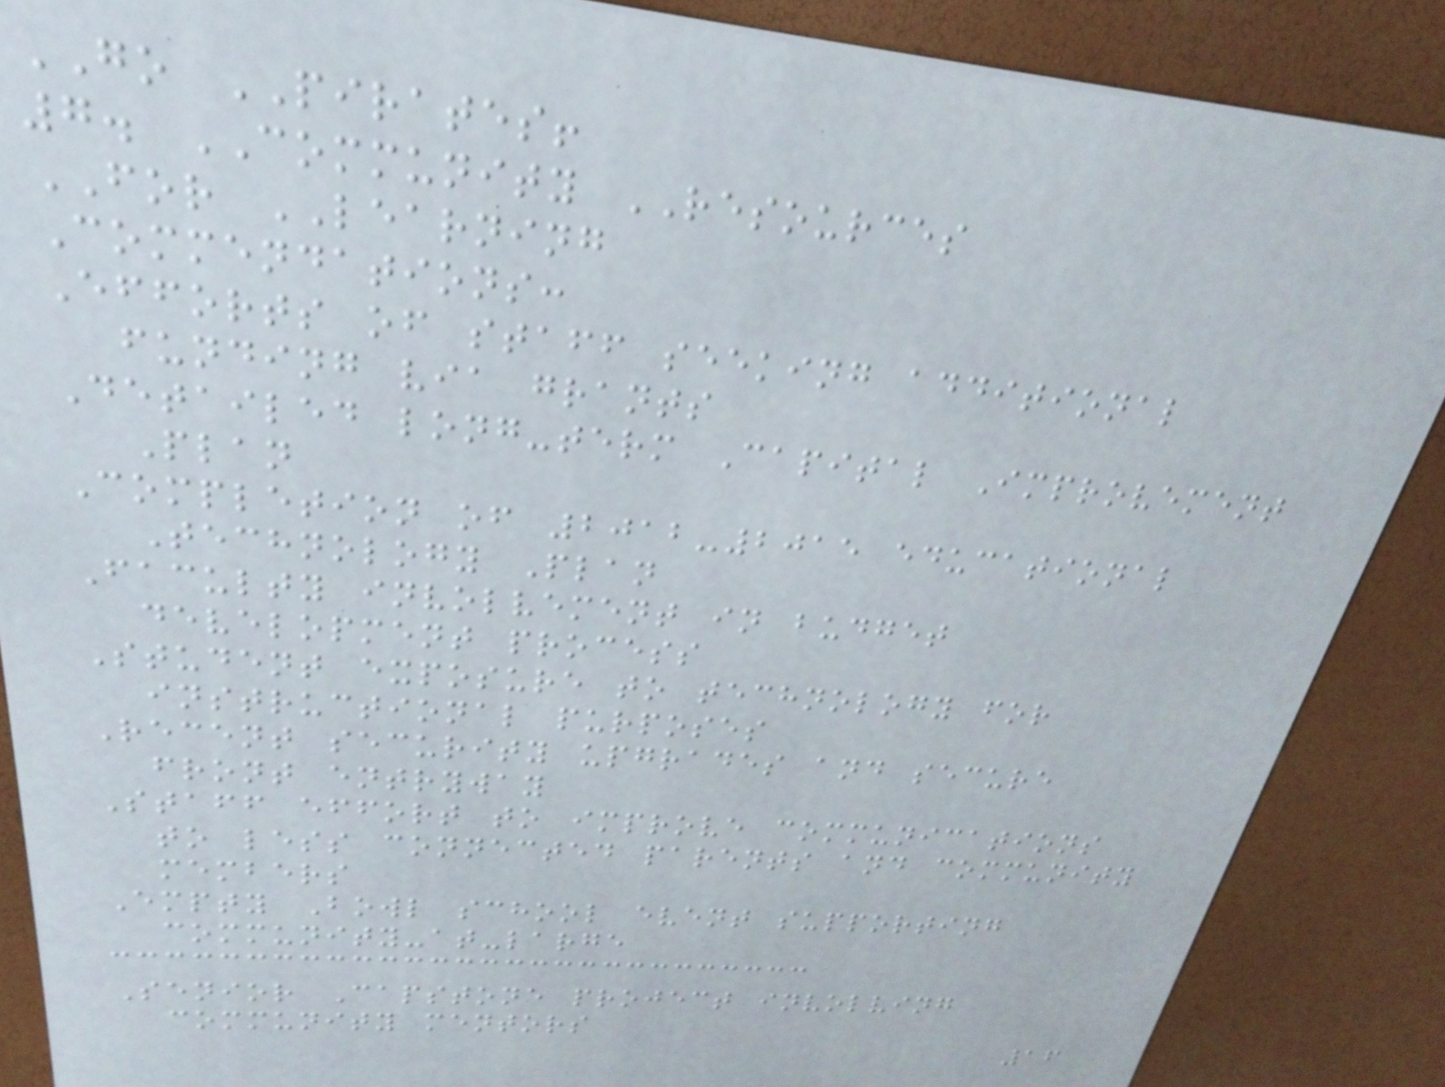GO PIRATES!
7. COMMUNITY RESOURCES
FOR LEARNING
Commendations:
Efforts of staff seeking additional
funding via grants
Detailed long-term Capital Improvement
Plan
Completion of 2012-2015 educational
Technology Plan
Faculty involvement in budget
development process
Student exposure to technology for
instructional purposes
Recent security upgrades and secure
front entryway
Staff effort to improve communications
to less connected parents and community
members
Empty Bowl school event supporting
community-at-large
Senior Capstone project involving
community mentors
16
